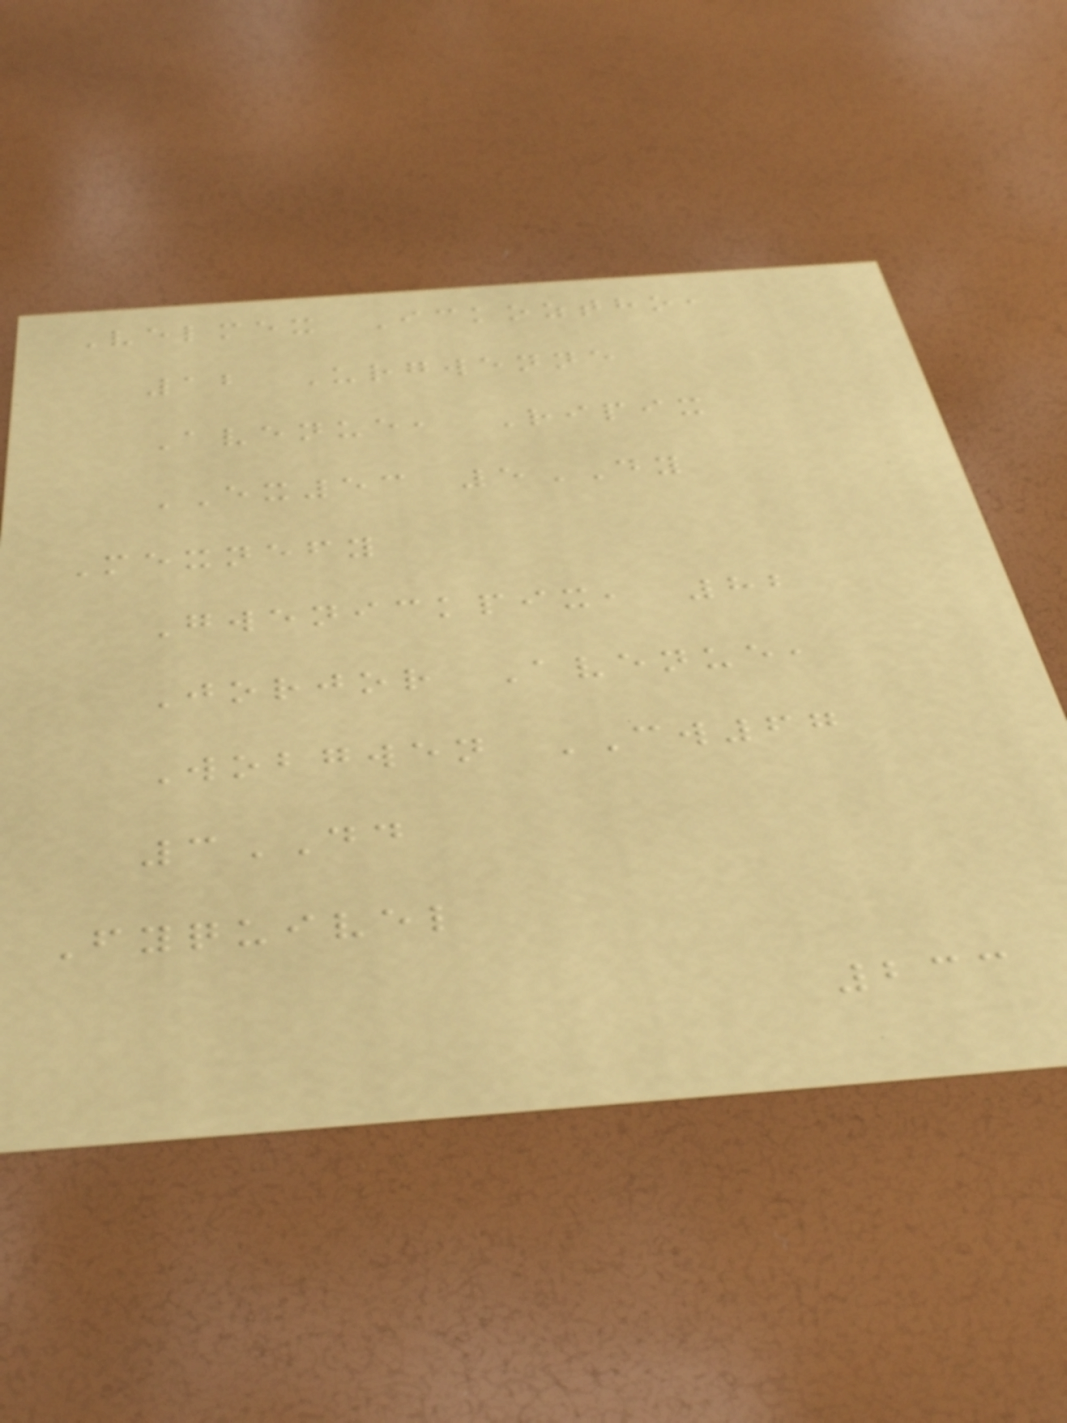Velmex Ickoztho,
12 Urgwenne
Avenue, Ripix
EX53 5DY
Mexnefy
Gwenickpix, 82
Jorjor Avenue,
Wobgwen CW67
3DD
Fyquivel
233
